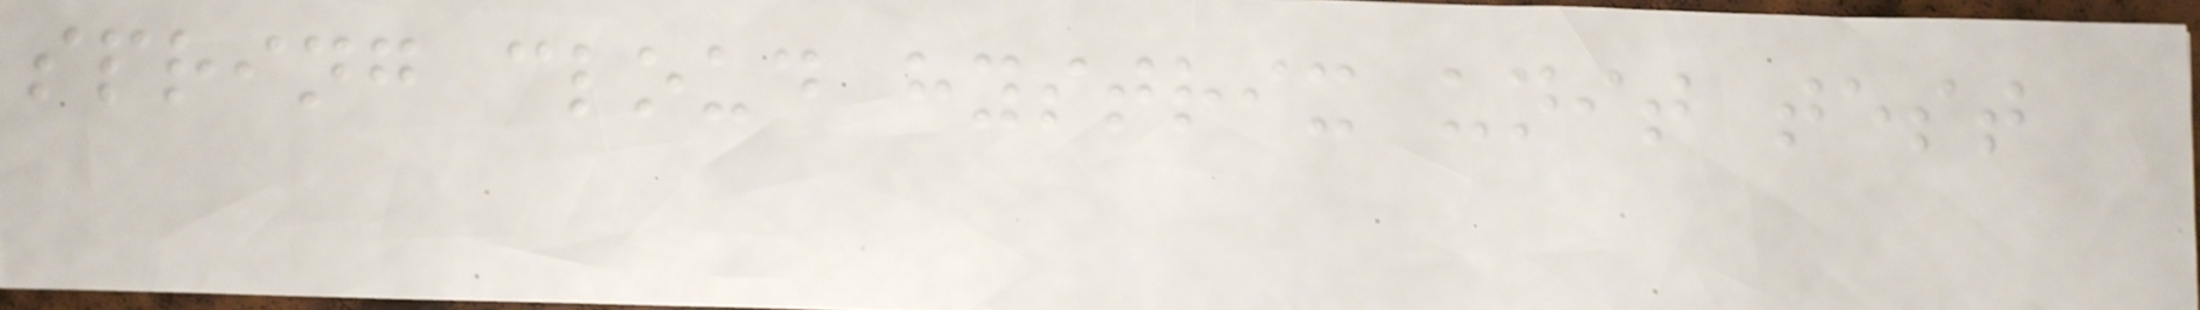spring cloud hystrix unit test
